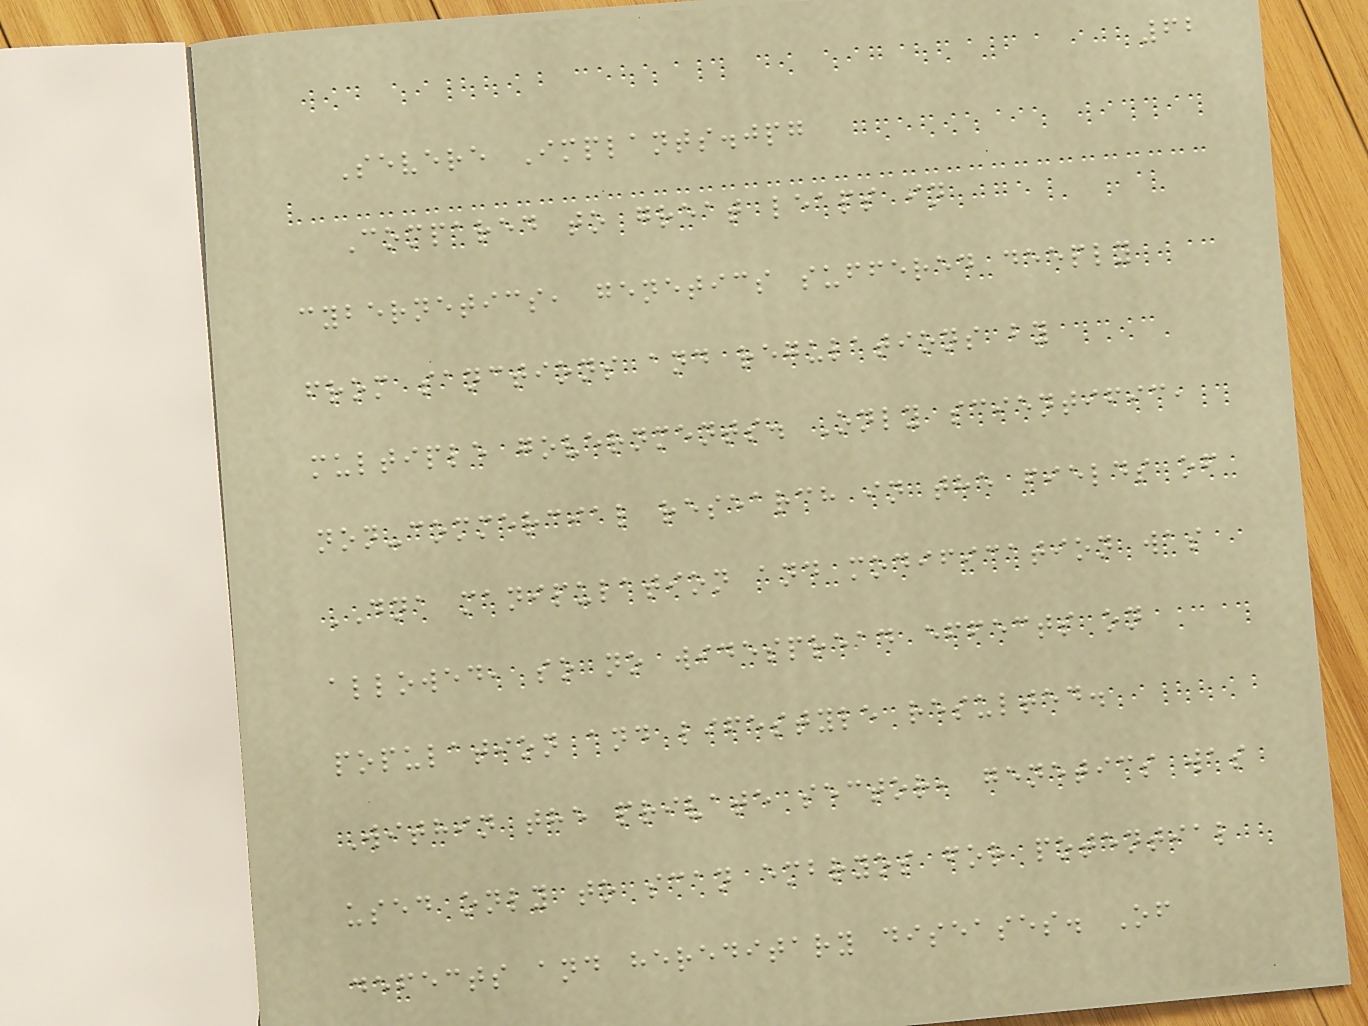62
Severe Implants.jpg
Compared to great leaps in
cybernetics, genetics suffered deeply
from sanctions and regulations by
multiple governments. Only scientific,
non-commercial research in the fields of
DNA manipulation and modification was
allowed, so no widespread effects on
population and lifestyle resulted.
Within the private sector, genetics was
used only to scan embryos for potential
defects and hereditary diseases. Of
